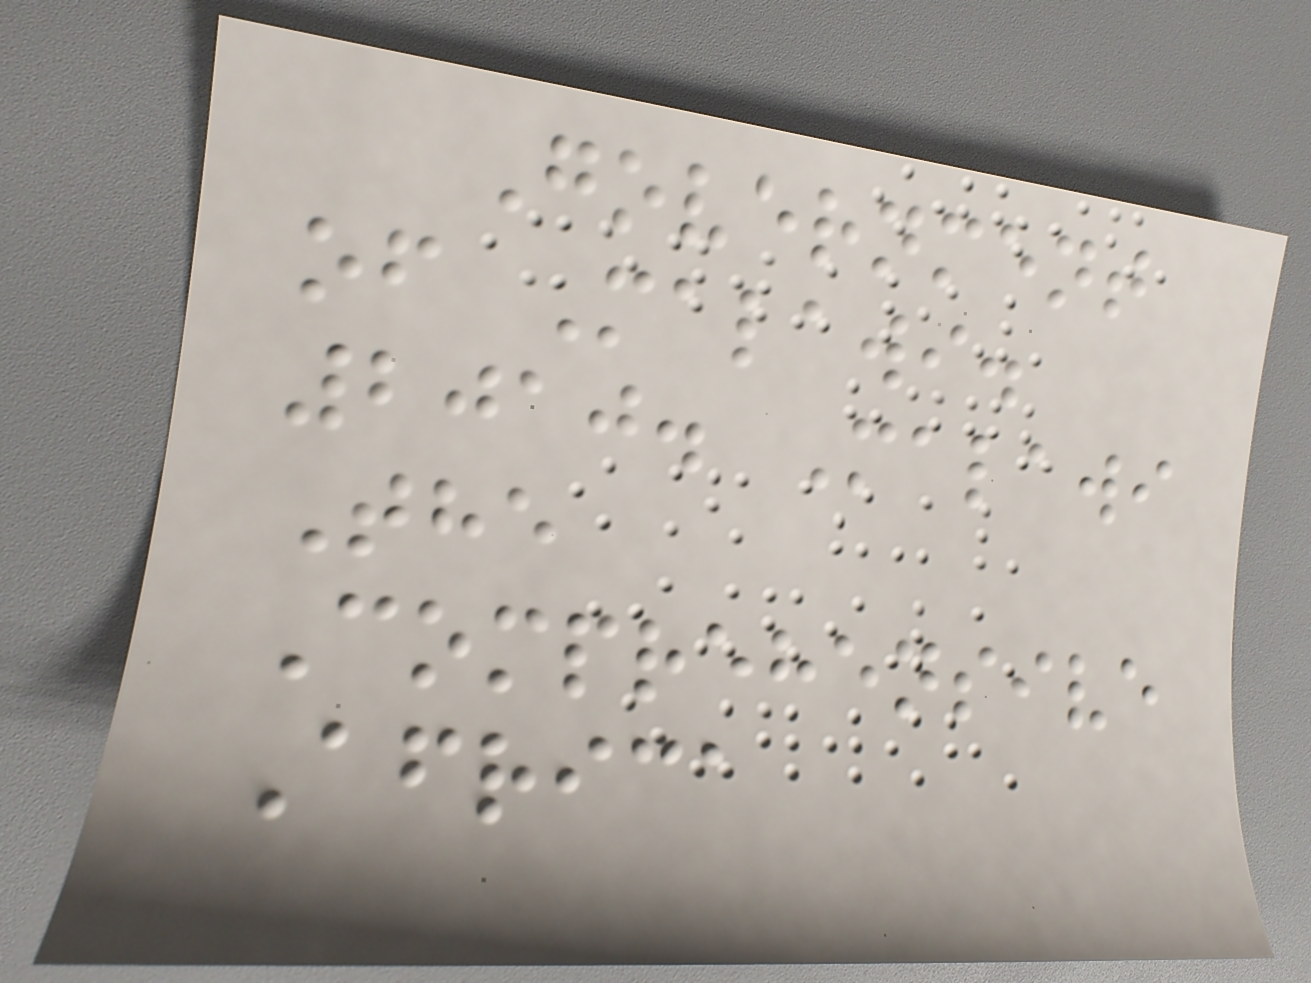Government
of Malawi.
2010. Malawi
The
Comprehensive
Africa
